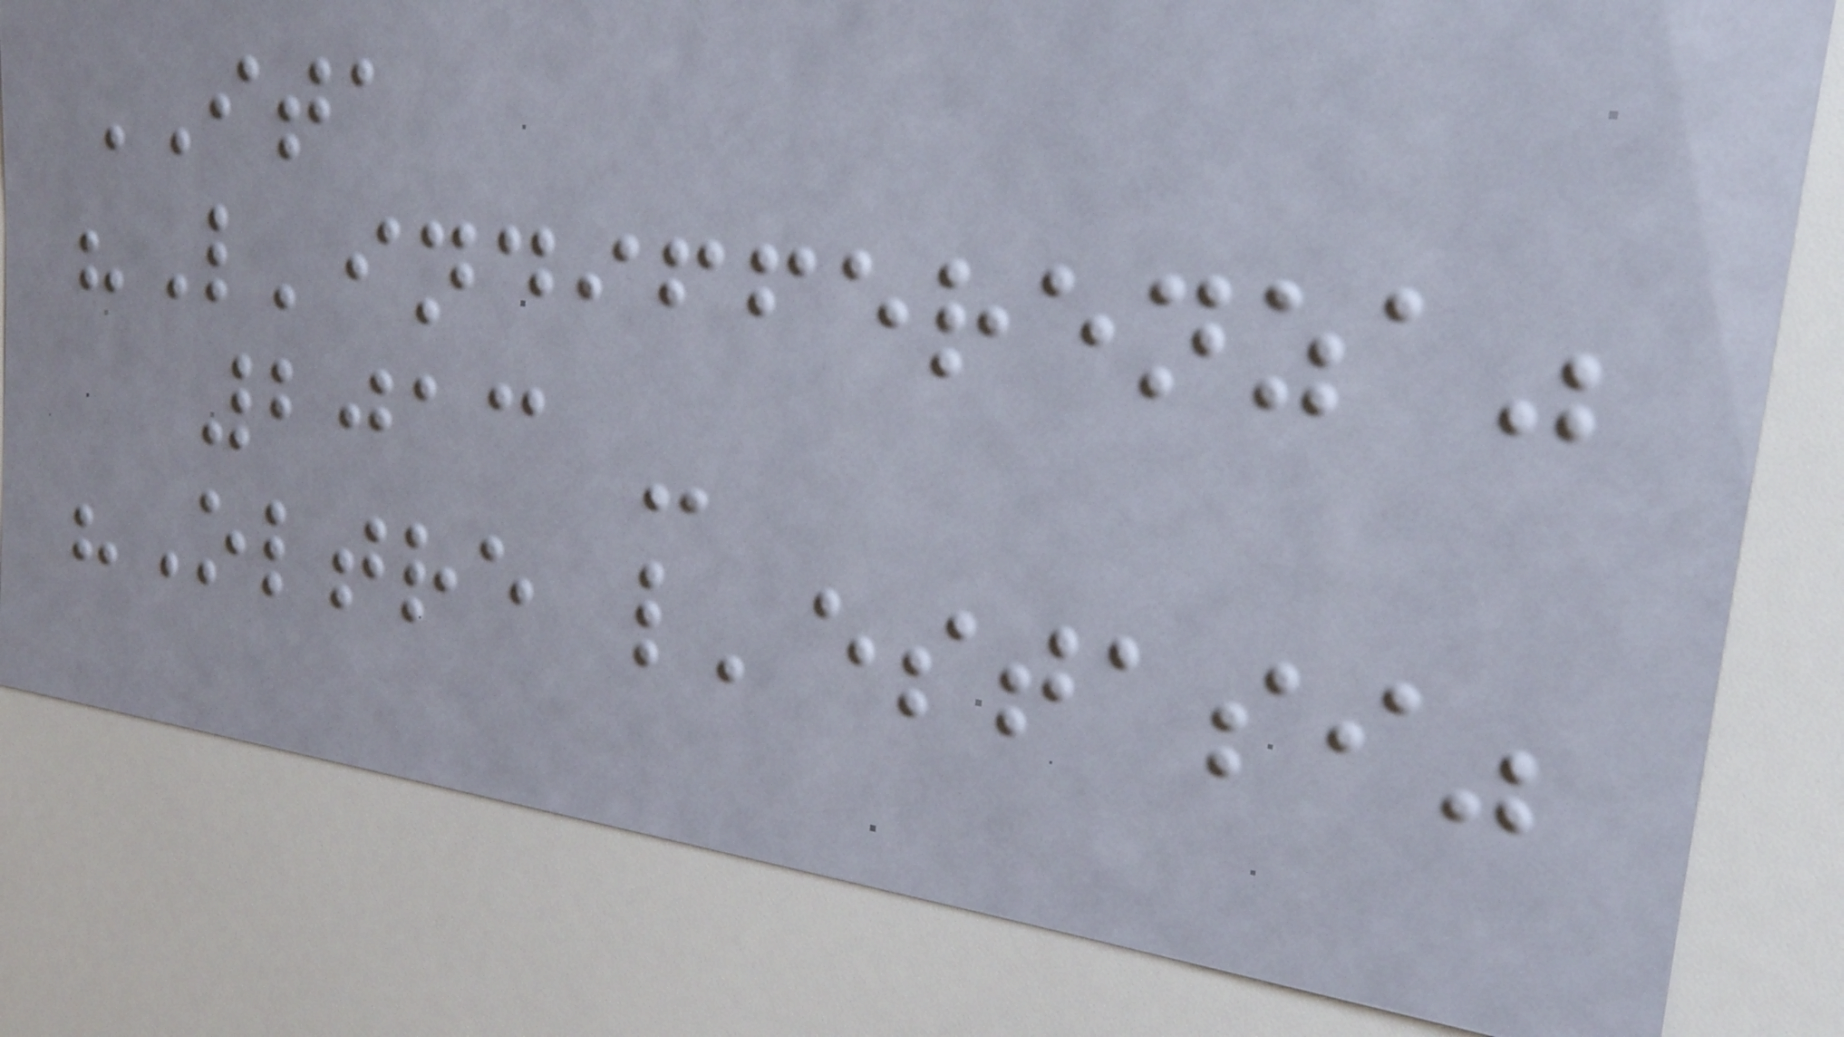ITA
"L'indifferenza"
2013 -
"Oltre l'estasi"
